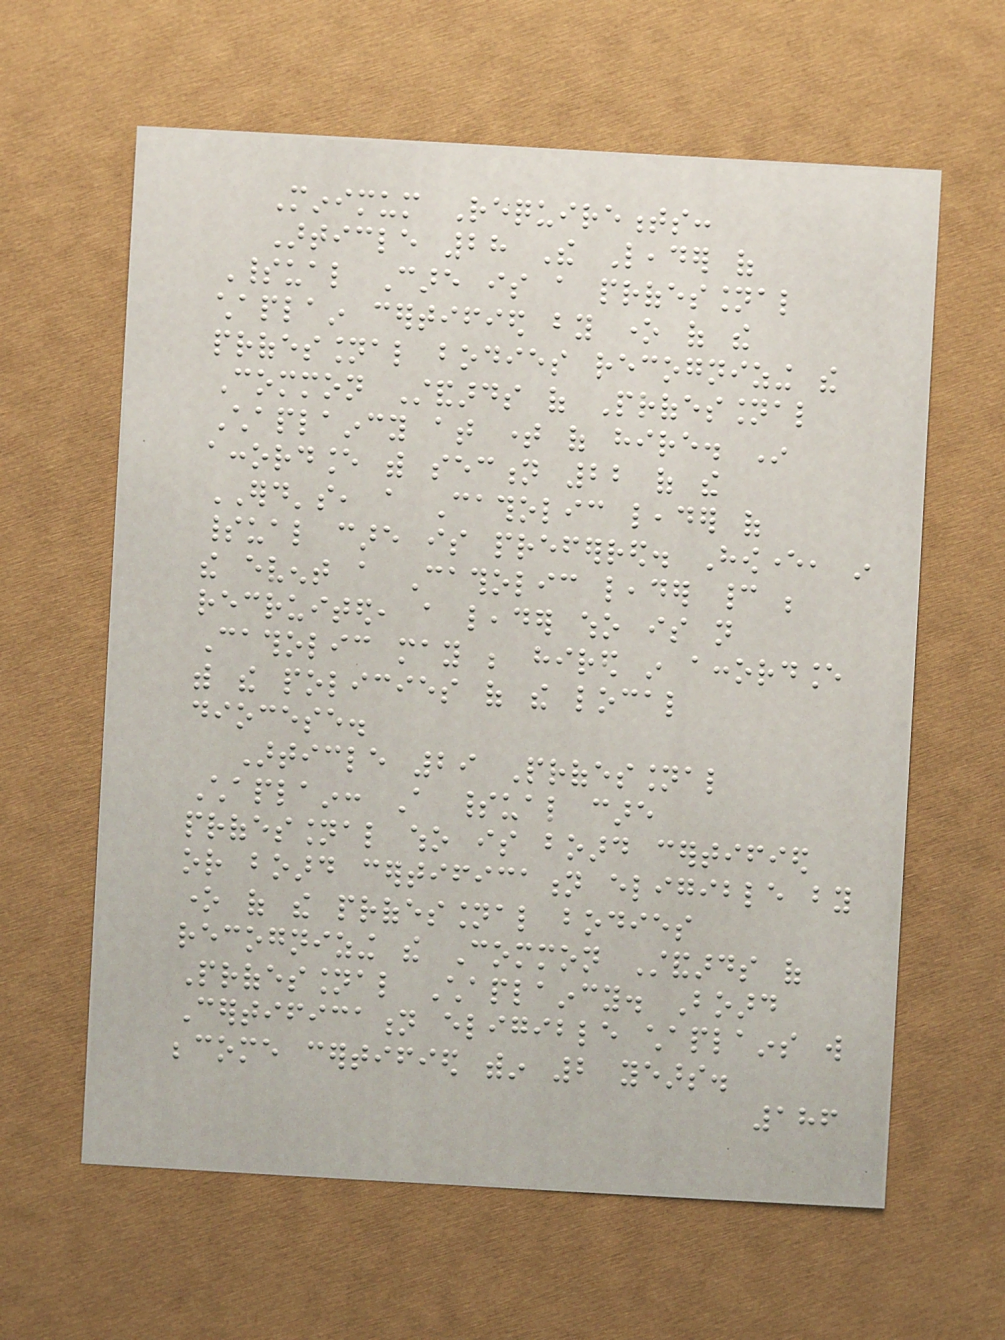Minimum Requirements:
Article 28 The Leader of
Spiritual Care is a professional
chaplain certified by one of the
professional bodies recognizing the
Common Standards of Professional
Chaplaincy at time of hire. In
accordance with section 22 of the
ERD's, a Catholic leader of
spiritual care is preferred. However, in
the event a Catholic leader cannot be
recruited, a leader who is not
Catholic may be hired in accordance
with the policies of the local
diocese.
Article 29 Professional
Chaplain: A spiritual care
professional who is board certified
or board certification eligible by
one of the professional bodies
recognizing the Common Standards of
Professional Chaplaincy. Board
Certification eligible chaplains will
become certified within 2 years.
186
